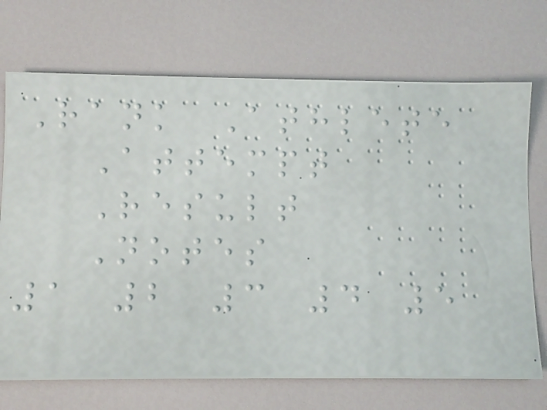Rank Athlete
Attempt
Result
Notes
1 2 3 4 5
